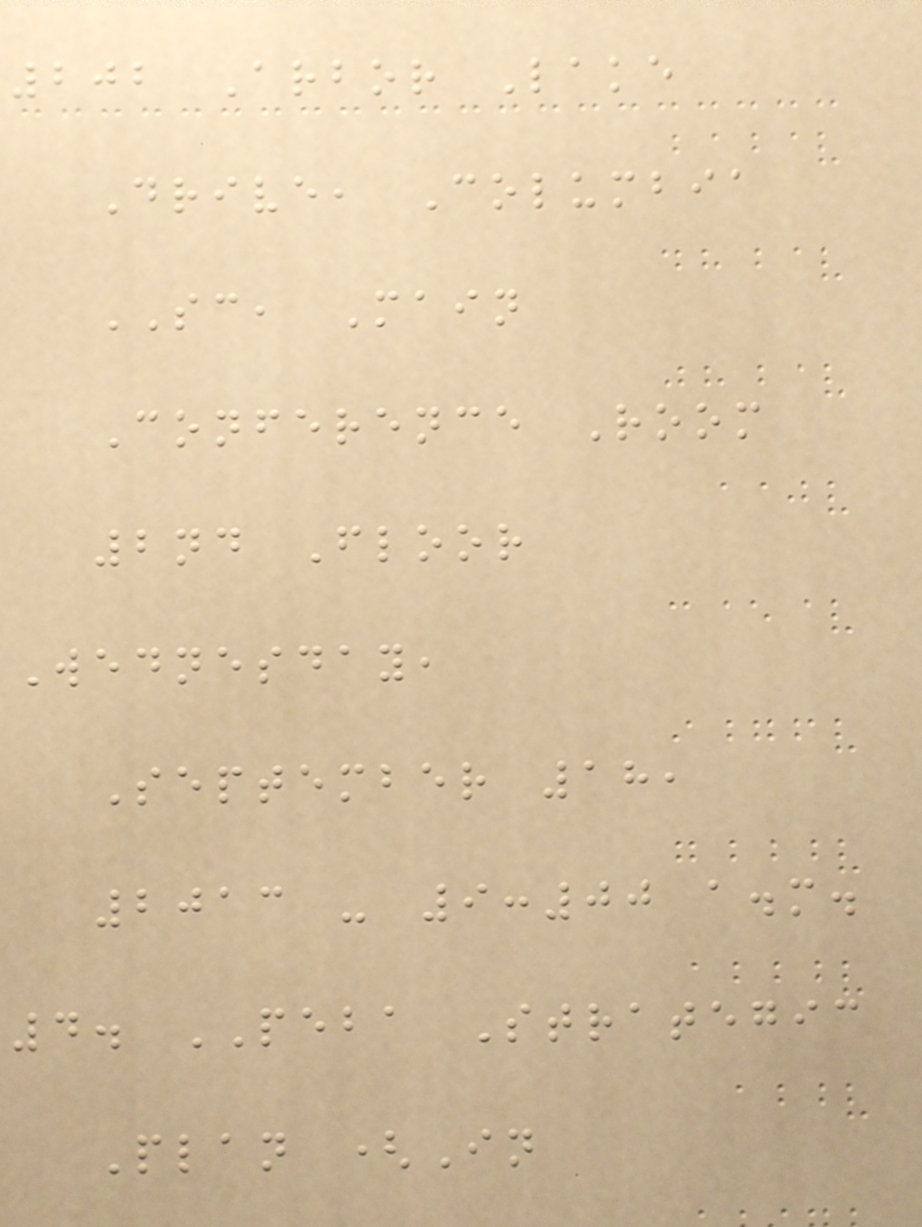202 Arbor Lake
Drive, Columbia
SC, Main
Conference Room
2nd Floor
Wednesday,
September 18,
2013 - 9:00 a.m.
4. PEBA Strategic
Plan (In
